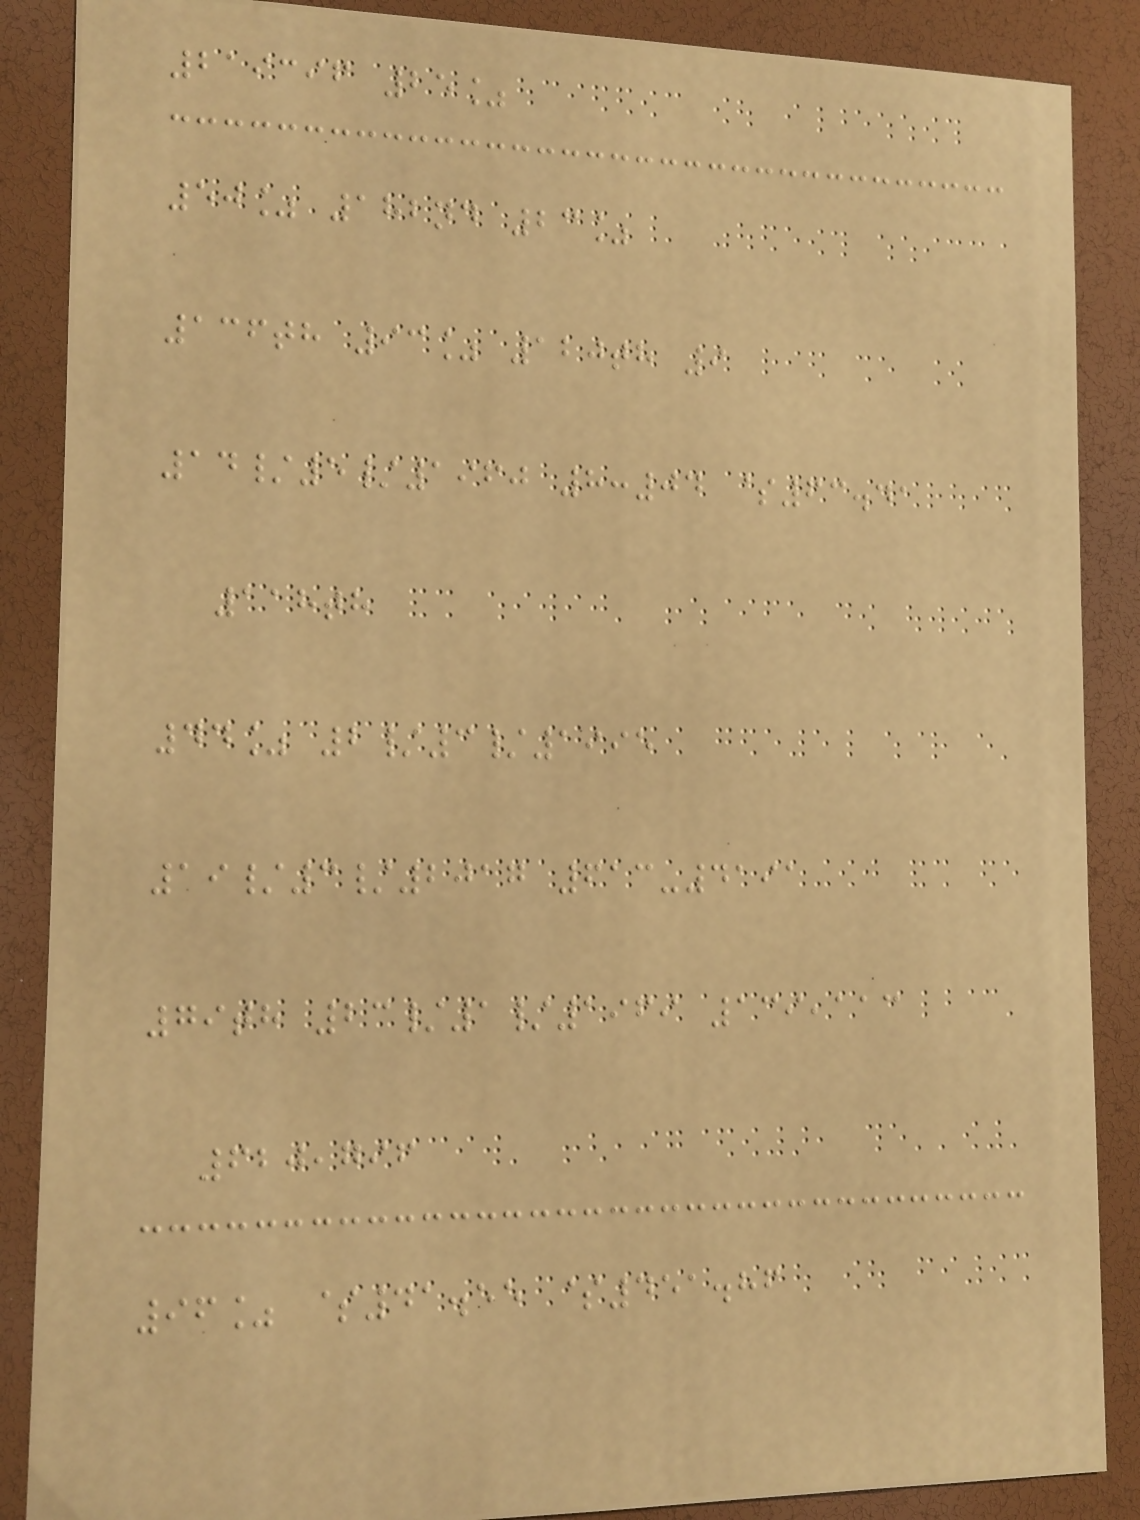219396 25%
50% 182nd 23%
136th 93% 120th 9
14/5/1960 8:04 $63.41
118th
44% 2/3/1995
19/3/2017 613-4191
79th 23/1/1969 139,113
620,796
96% $41.55 $451.86
